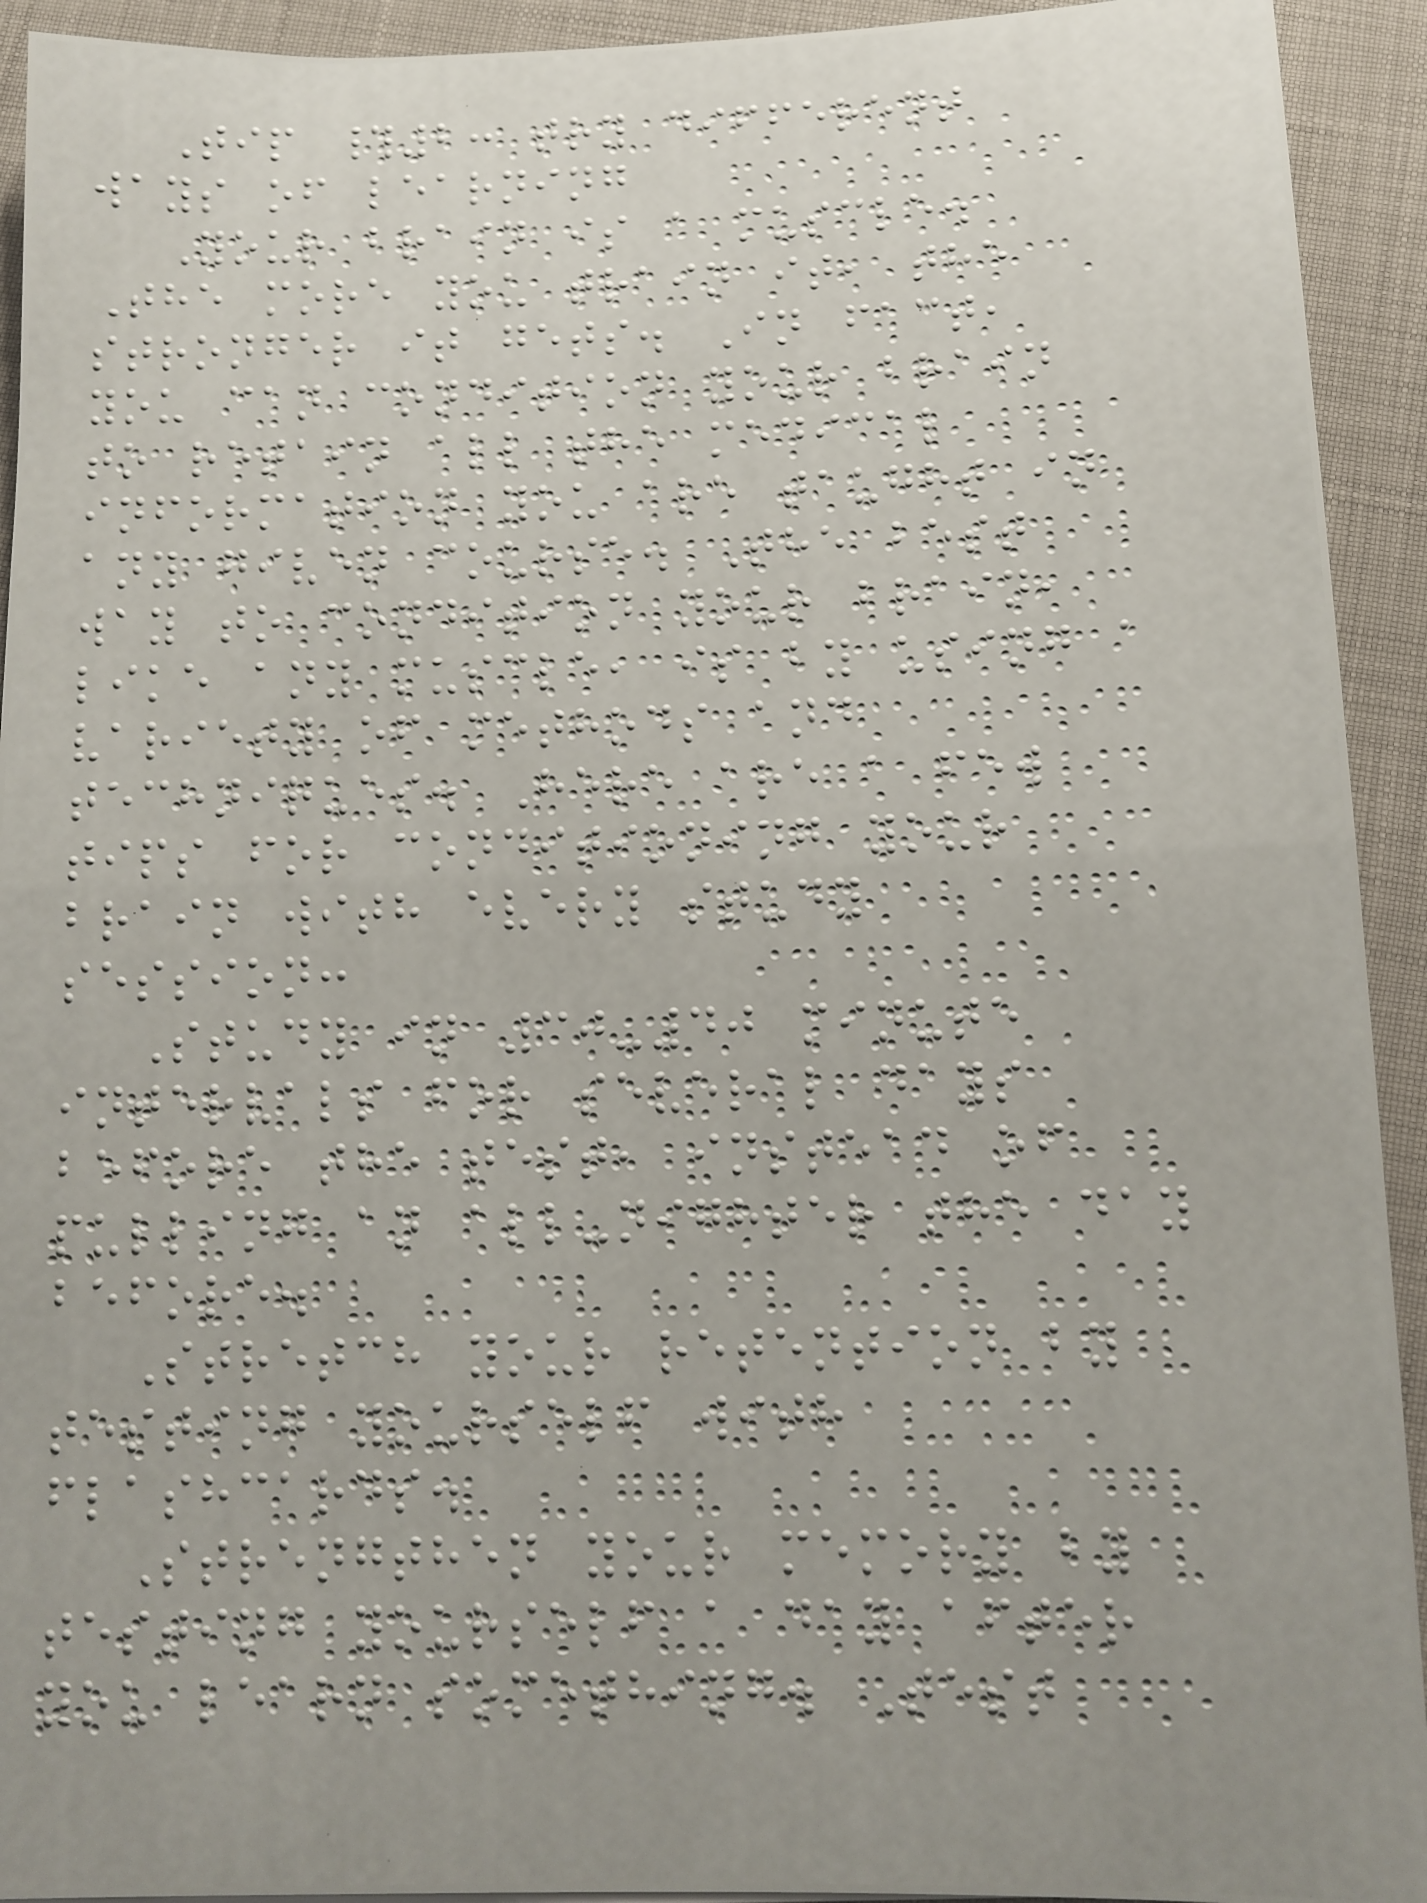Tip #2: try different
ways of learning
Your brain is a muscle.
The more you train it, the
stronger it gets. In fact,
you can condition your brain
to retain all the medical
information you are taught in
any given course. The best
way to condition your brain,
like any muscle, is by using a
variety of methods and
techniques. Here are a few
tips for conditioning your
brain with every study
session:
Study in 30-40 minute
intervals for several days
before the test, instead of
pulling an all-nighter the day
before.
Stretch your retention by
testing yourself with
flashcards.
Strengthen your memory by
testing yourself a day after
you learn something. Test
